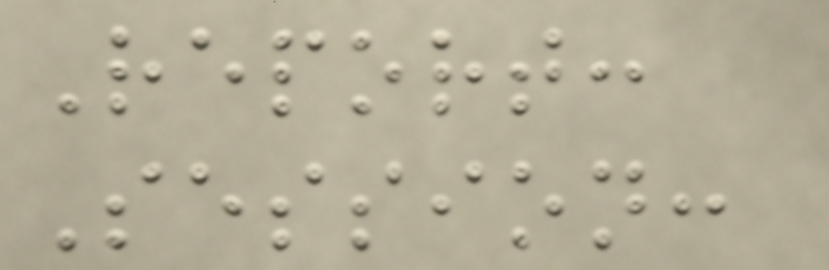Report:
Session:
